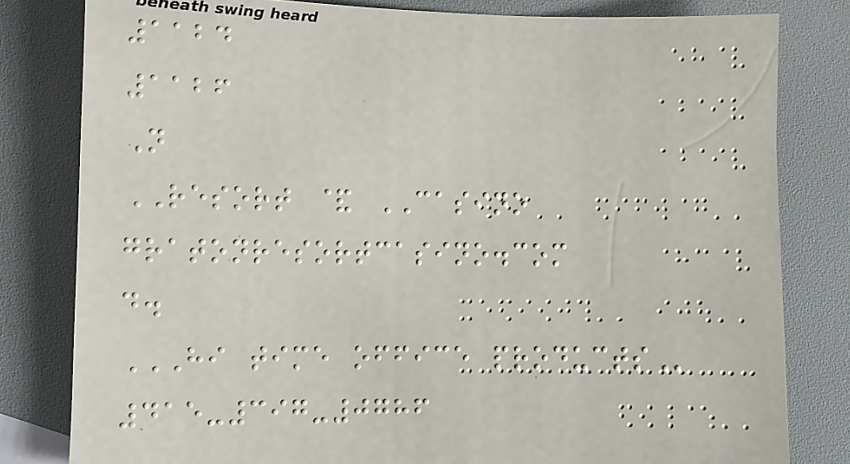1124
1126
N
RESORT & CASINO
gratonresortcasino.com
d.
HI TIME OFFICE PRODUCTS
415-397-0786
